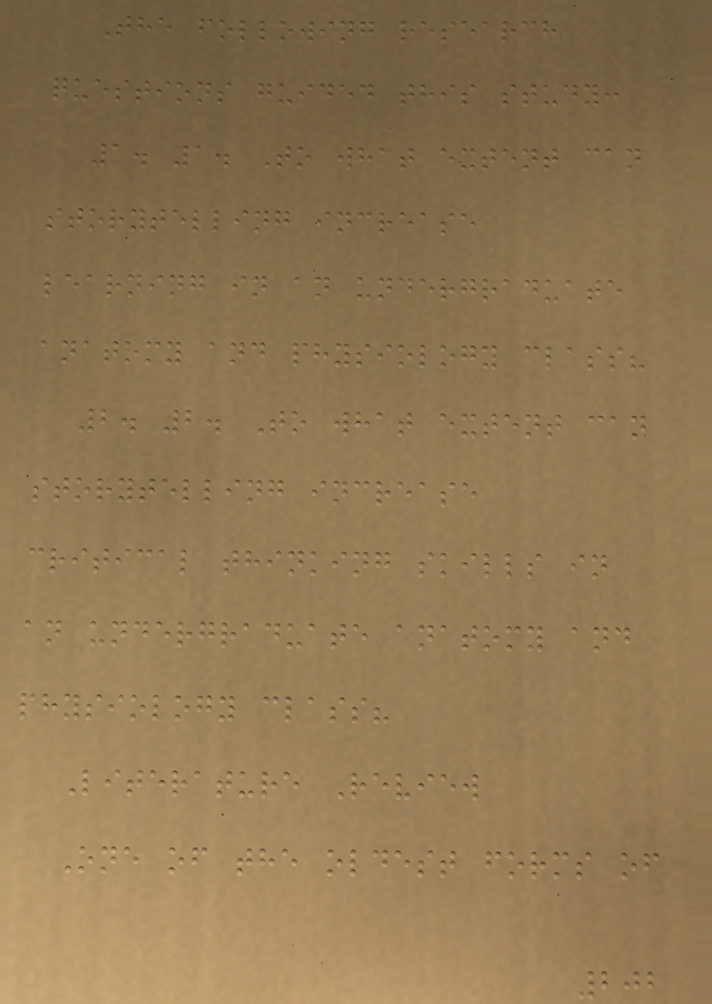The following research
questions guided this study:
1. 1. To what extent can
storytelling increase
learning in an undergraduate
anatomy and physiology class?
2. 2. To what extent can
storytelling increase
critical thinking skills in
an undergraduate anatomy and
physiology class?
Literature Review
One of the oldest forms of
202
